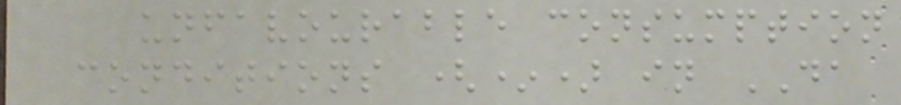unfavourable consumption
conditions (*) in DA
